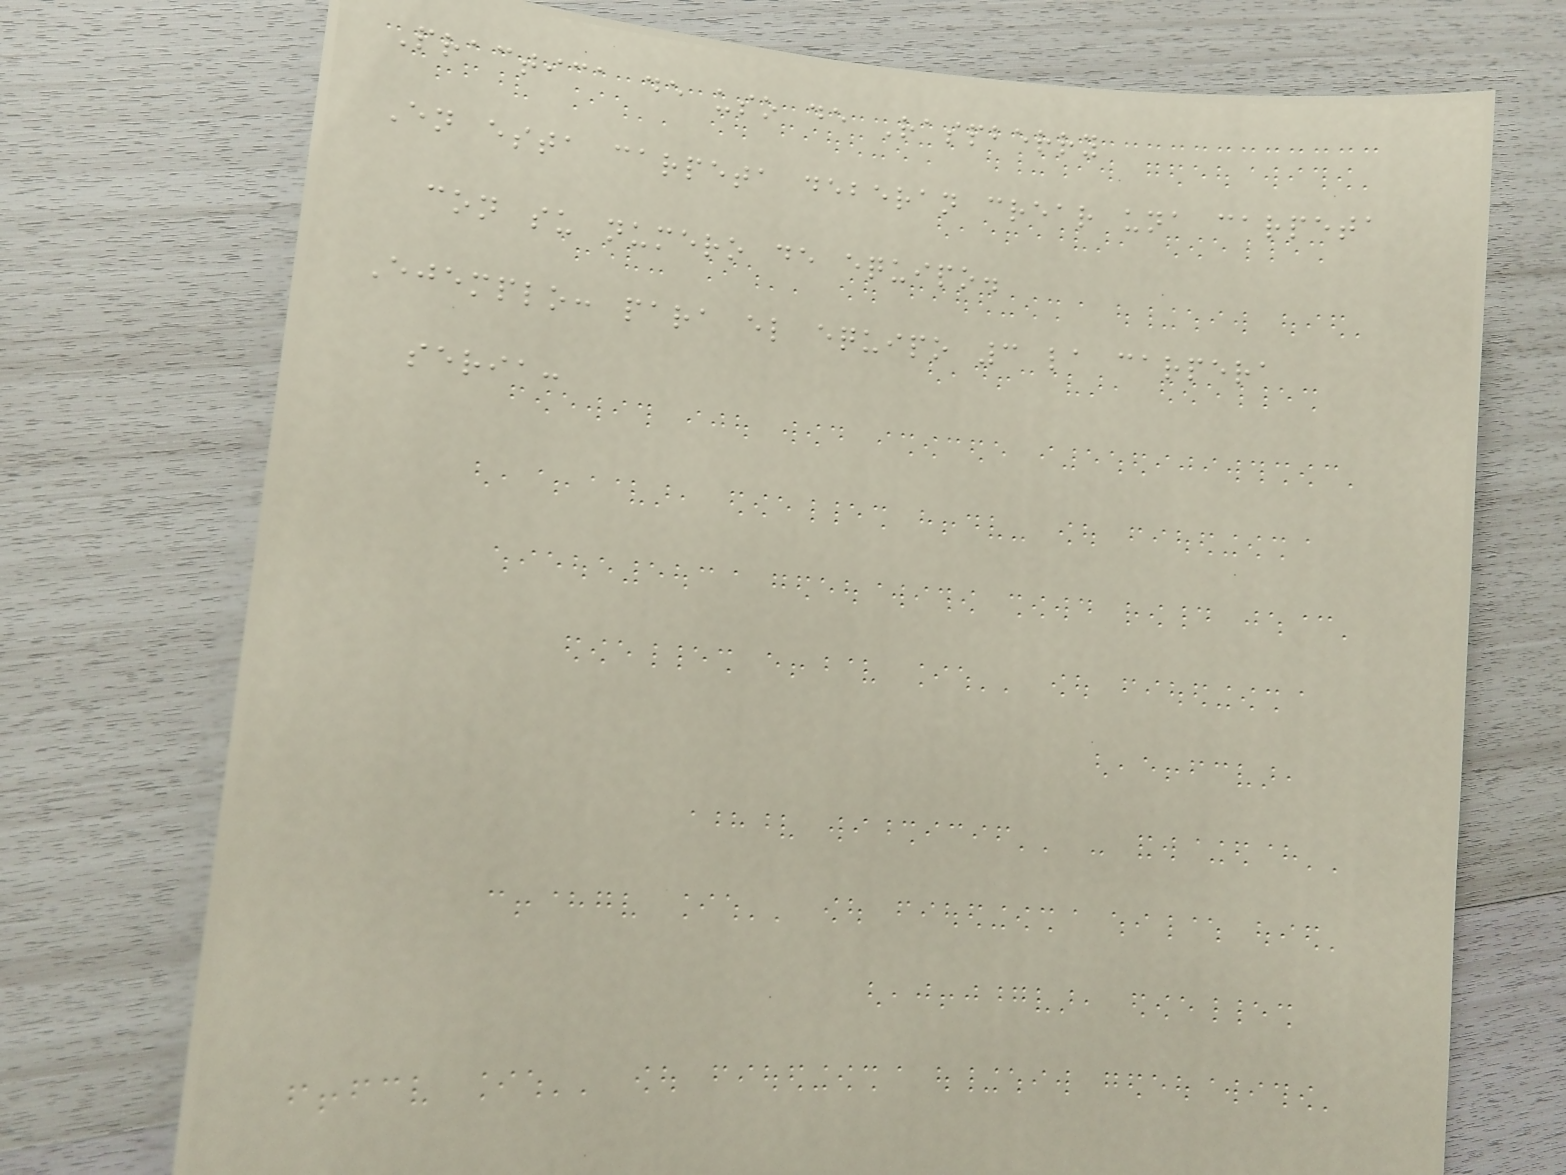Practica de uso de Raspberry
En esta carpeta deberan crear una carpeta
con su numero de equipo.
Ejemplo: para el equipo 3 la carpera
seria:
